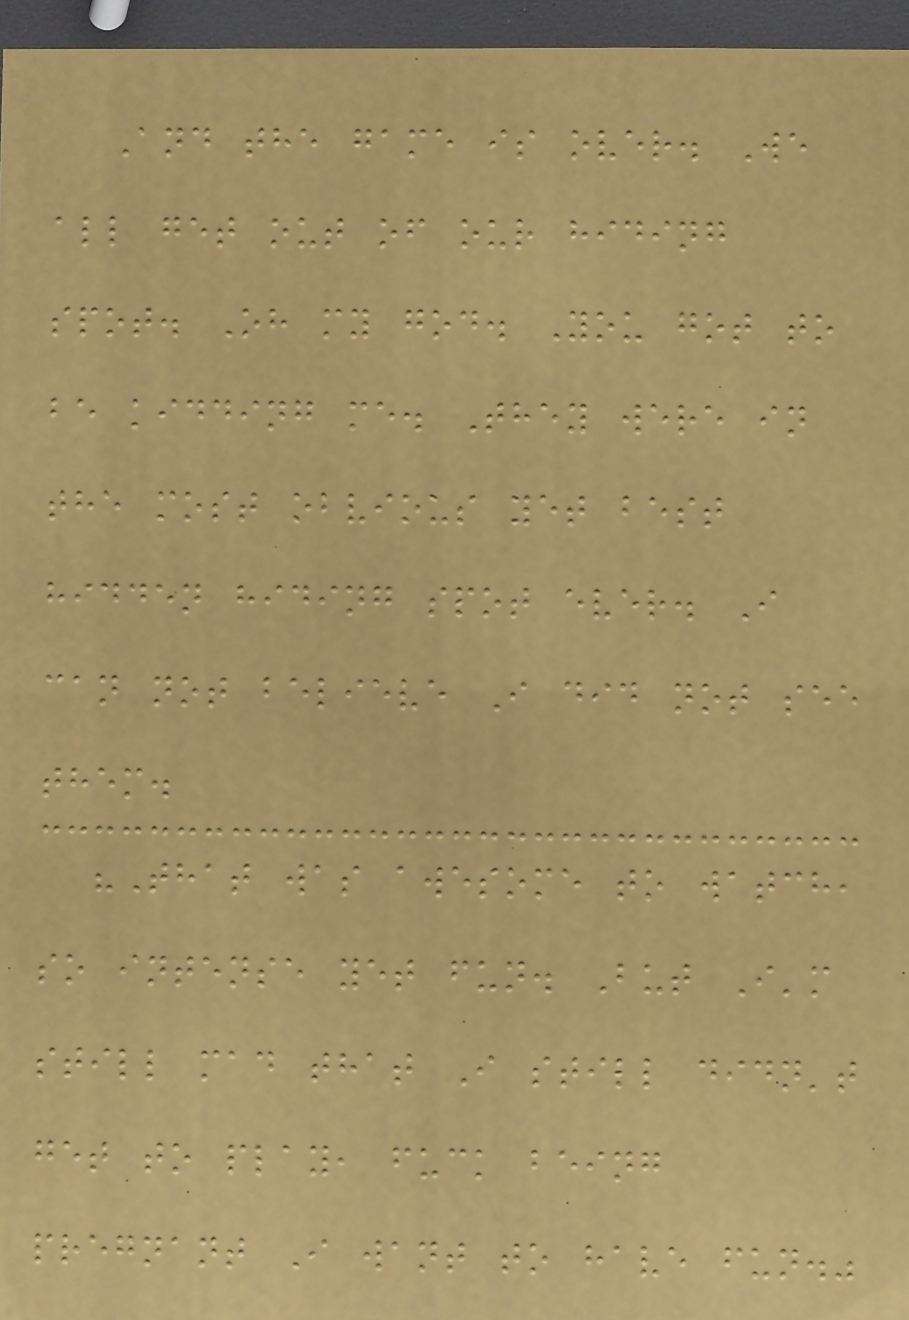And the game is over. We
all get out of our hiding
spot. Oh my god. You got to
be kidding me. They were in
the most obvious yet best
hidden hiding spot ever. I
can not believe I did not see
them.
"That was awesome to watch,
so intense yet fun. But I'm
still mad that I still didn't
get to play, fuck being
pregnant I want to have fun."
